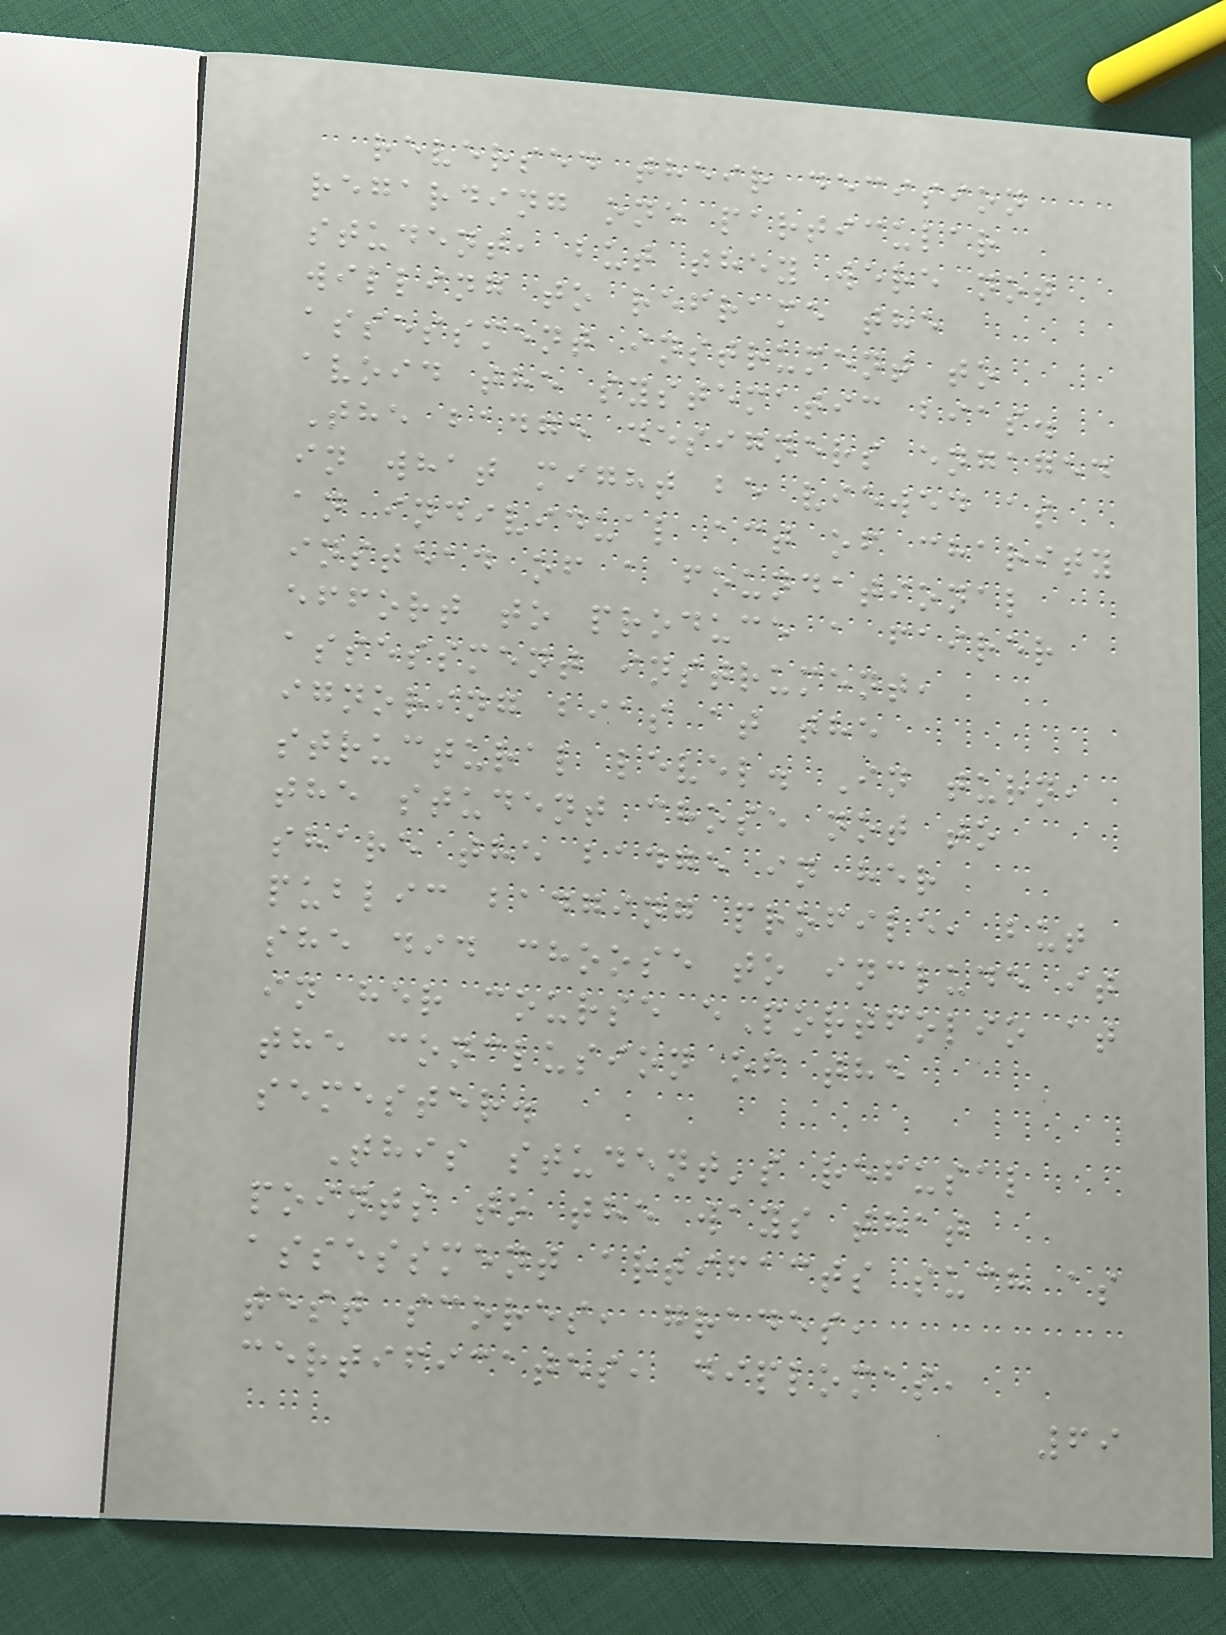reversed their decision
regarding one particular
student, but they were not
willing to reframe the
assessment instrument to
avoid the systematic bias.
The badge designers engaged
in what might be viewed as
an individual act of charity
instead of a foundational
effort to produce a fairer
assessment instrument,
ignoring bias at the
structural level. In turn,
the student chose not to
share the badge in her
public badging profile, but
she did choose to include it
in her course ePortfolio at
the conclusion of the
semester.
This student's refusal
points to the ways that
assessment artifacts such as
test scores, grades,
certificates, diplomas,
69
